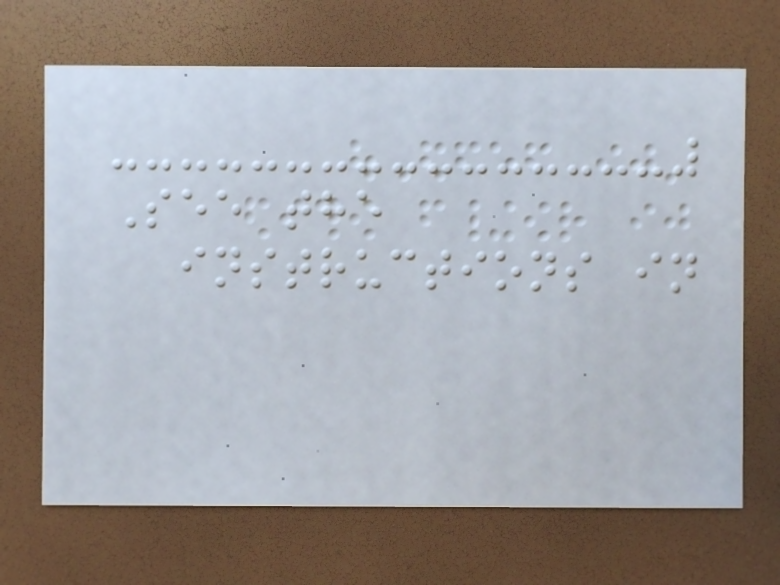See the
instructions in
